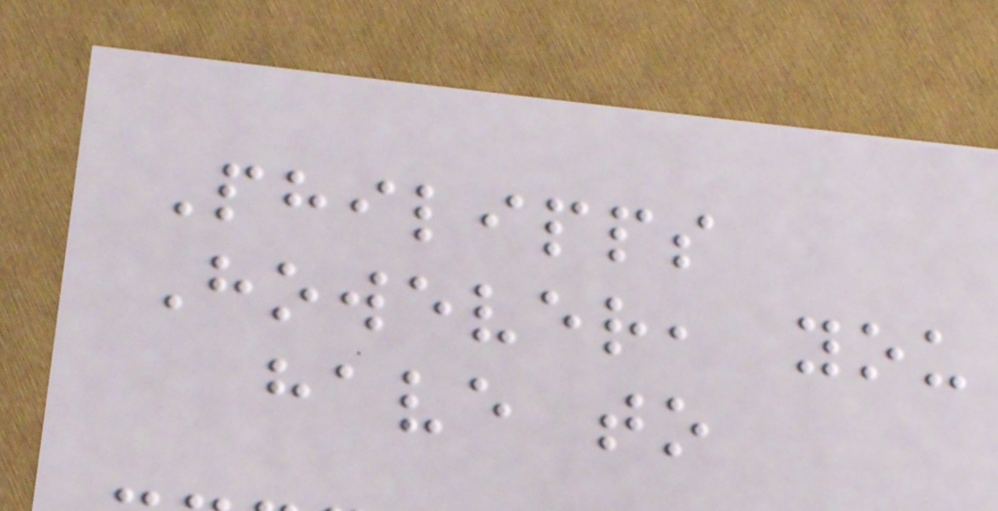Philipps
However, you
have to
